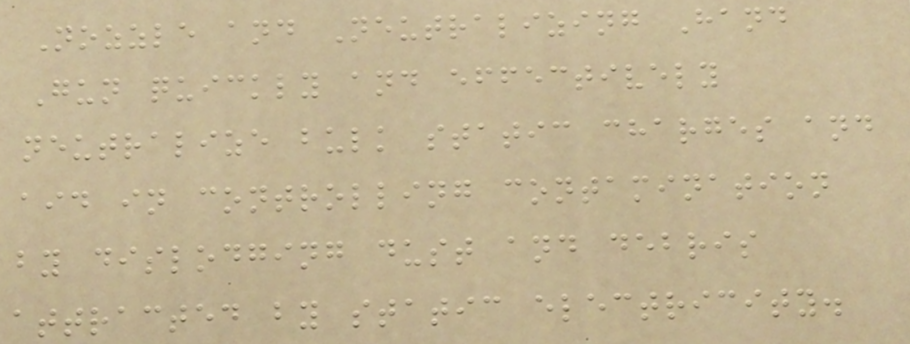Nozzle and Neutralizing Hand
Gun quickly and effectively
neutralize bulk static charges and
aid in controlling contamination
by dislodging dust and debris
attracted by static electricity.
